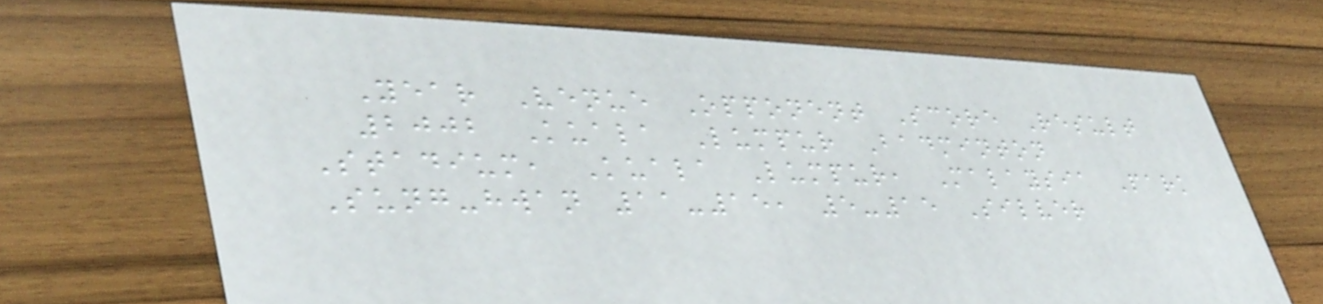Year Venue Opponent Score Result
2002 Kuala Lumpur Badminton
Stadium, Kuala Lumpur, Malaysia Park
Sung-hwan 11-15, 5-15 Silver
